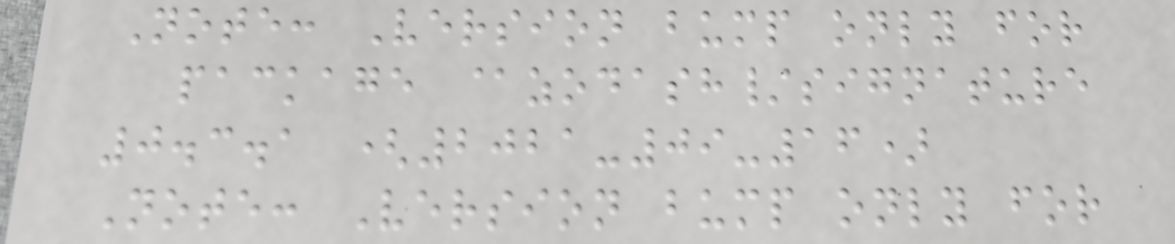Note: Version bump only for
package @zodash/signature
0.3.1 (2021-09-16)
Note: Version bump only for
